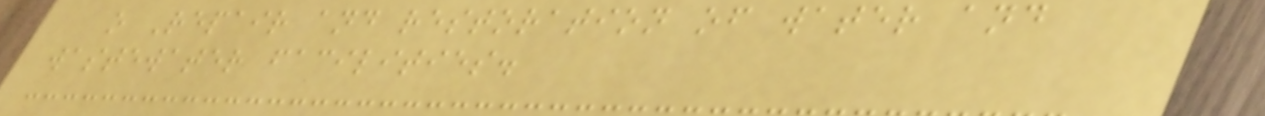o Repair and restoration of water and
wastewater facilities.
